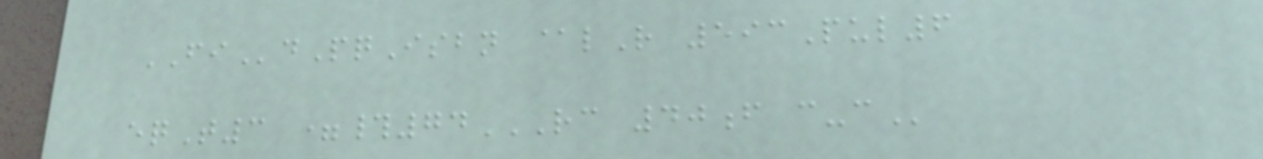FIdPqIsbn @lR 593Pul6
eqT3 =#74RC 40F C-C
